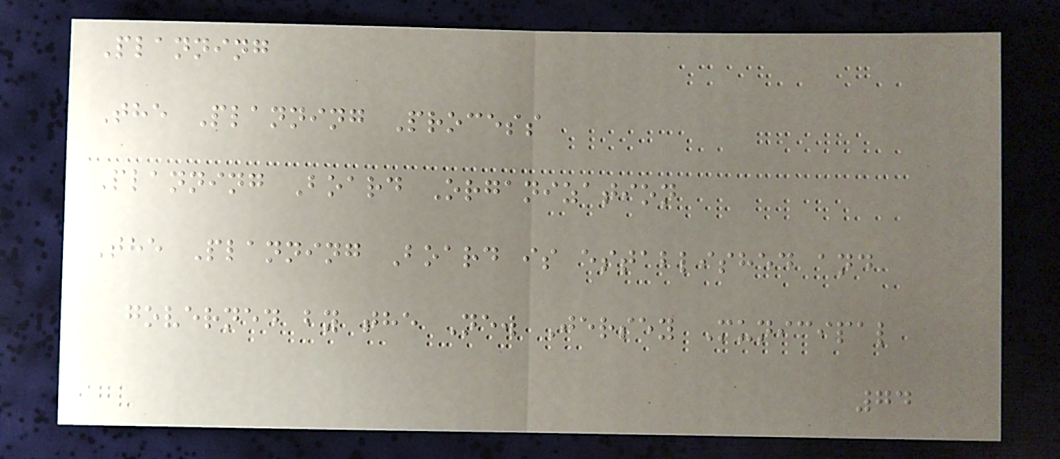Planning
The Planning Process
Planning Board Organization
The Planning Board is established and
governed by the New Jersey Municipal
74
